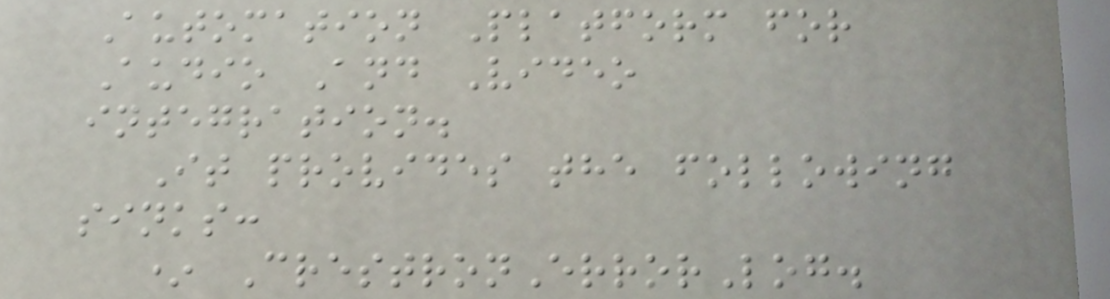Automation Platform for
Audio And Video
integration.
It provides the following
sinks:
* CrestronErrorLog.
